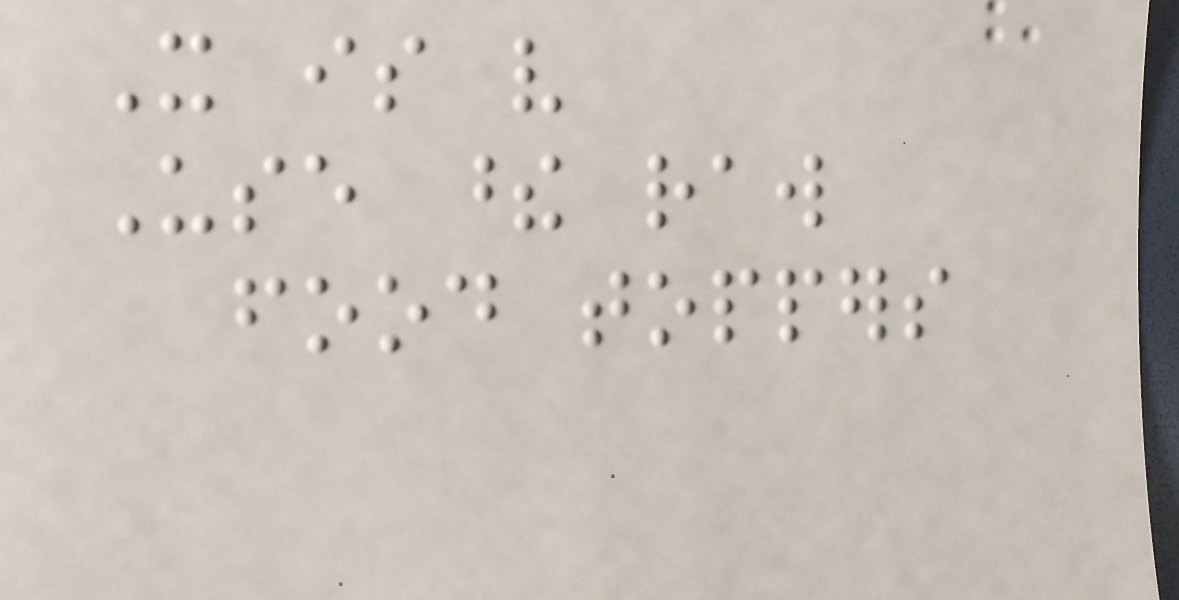It is very
Use these raw
food toppers
